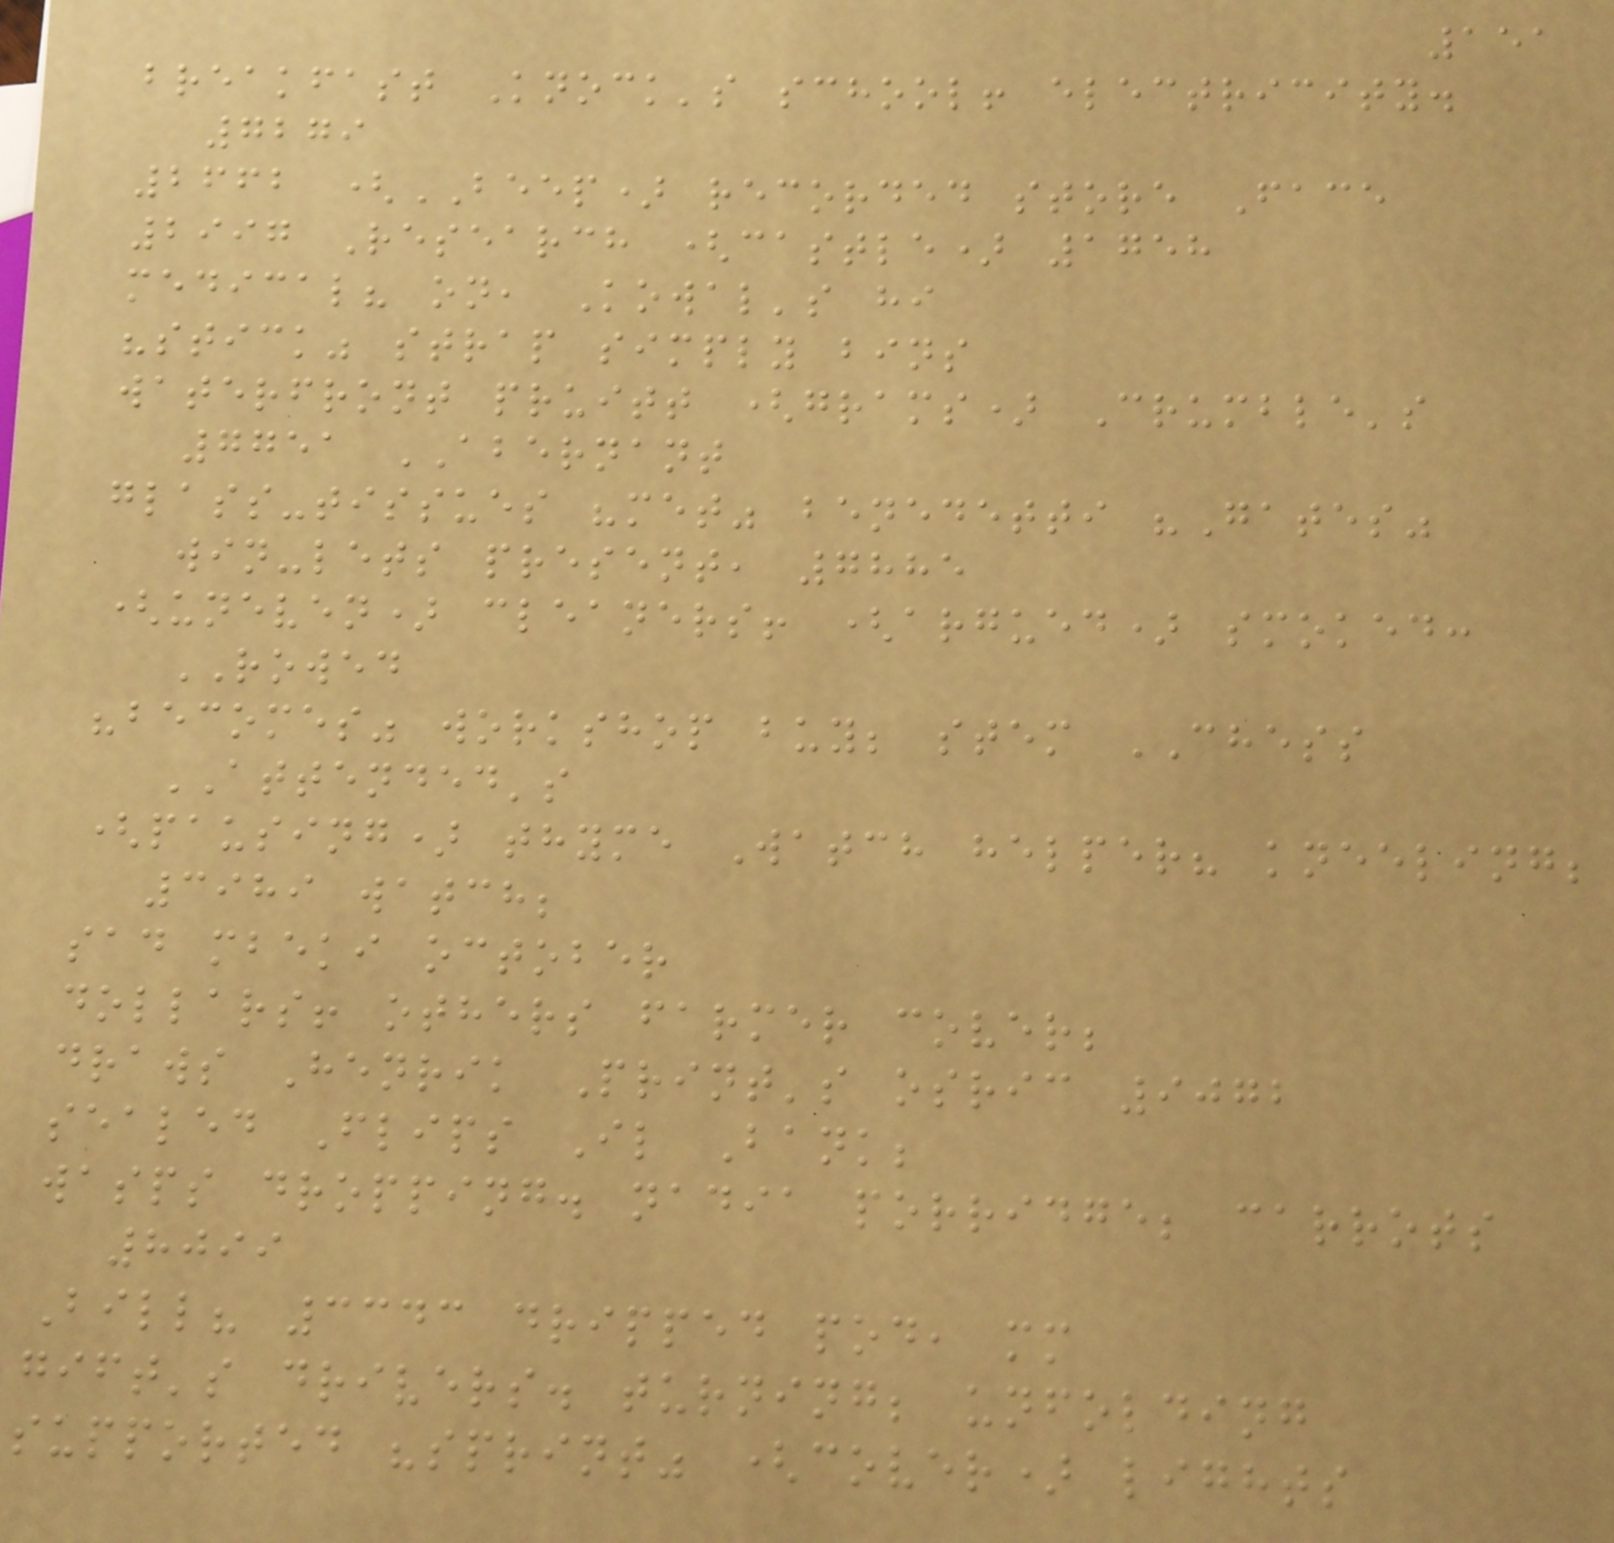151
breakfast Knock's school! electricity.
7279
2662 (BEEP) recorded store Face
2997 Research (castle) 1758
medical? on, Kowal's hi
"stick" strap simply bins
waterfront pruitt (grams) Crumble's
7751 ABERNANT
glass-tissues "met" benedetti "Gates"
win-lets present, 7885
(uneven) cleaners! (argued) smoked:
ROWED
"becomes" workshop buy; stem CHESS
ATTENDED's
(pausing) thyme Watch helper? kneeling;
3989 watch;
sad mbeki october
dollars! others farmer cover;
draws Henrik Print's osric 9072
sealed Flips Il Bank;
wasps dropping. nadia porridge; carrots
8099
Bill? 3343 dripped pod, mm
gift's drivers. turning; unfolding
supported "sprint" (cover) lights
